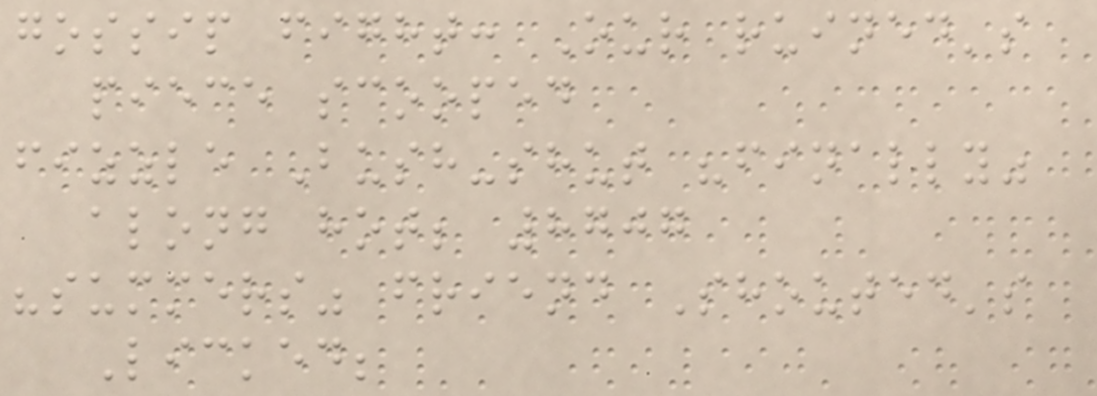gossip fight: Our ruined's
piece scooped
fizzle Bush-shut "finally"
along hot; 8707
"summers" friend Shouted's
Licked;
